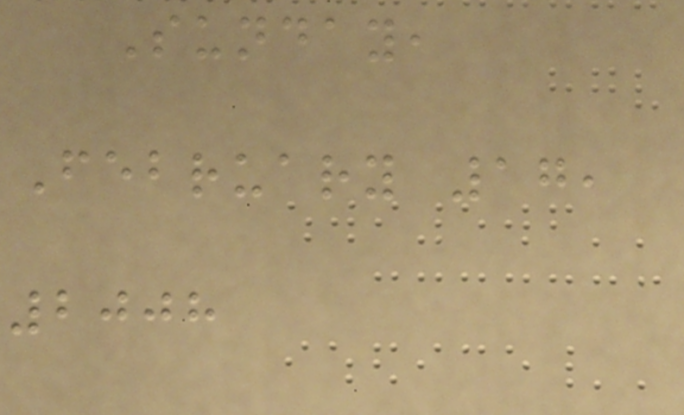Sunday,
February 17,
2008
